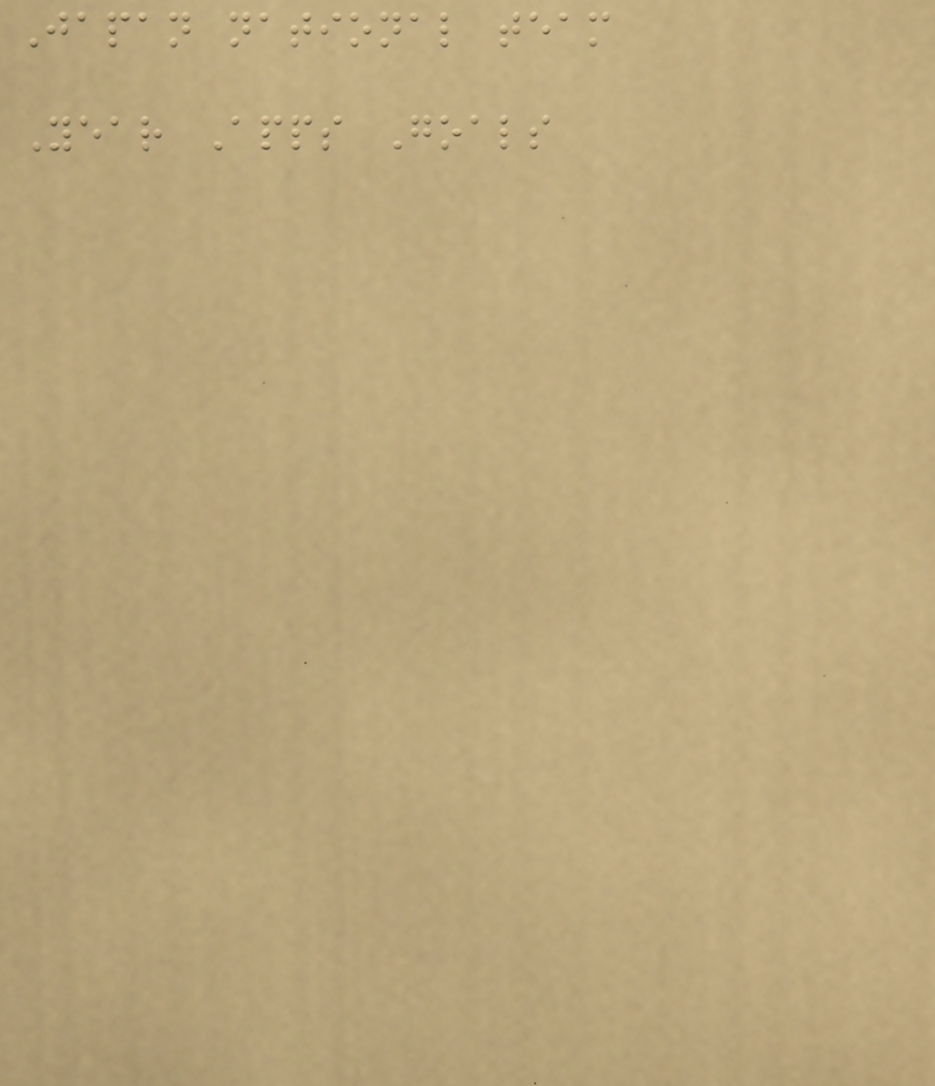Japan national team
Year Apps Goals
